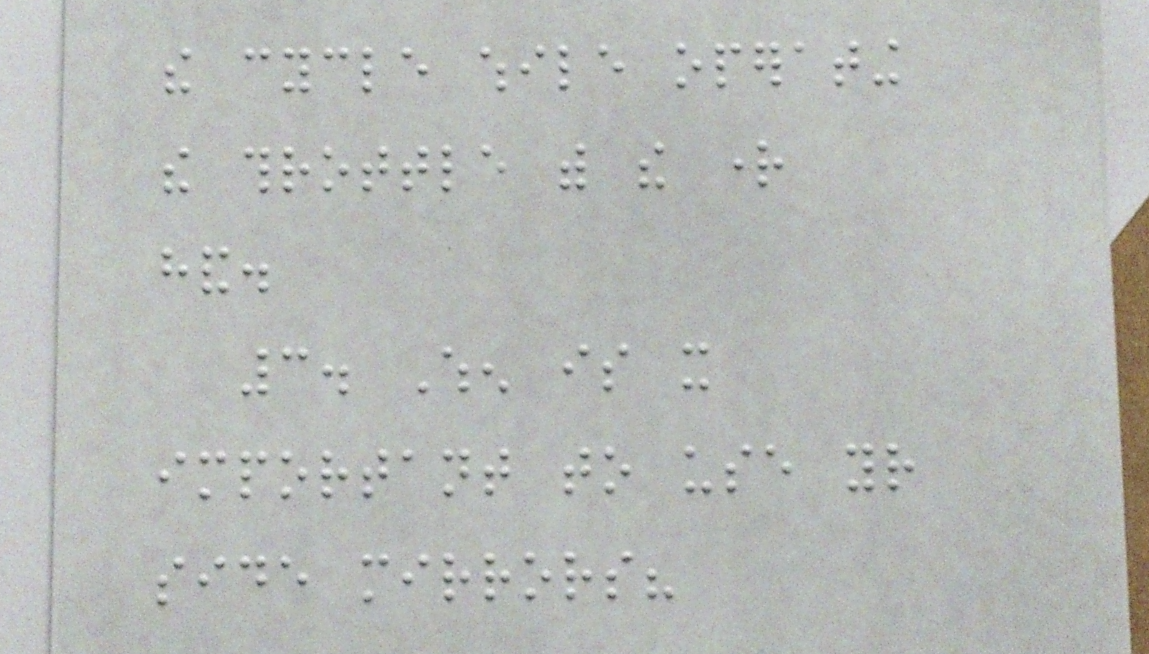the cycle while operating
the throttle with the right
hand.
3. When is it
important to use your
side mirrors?
